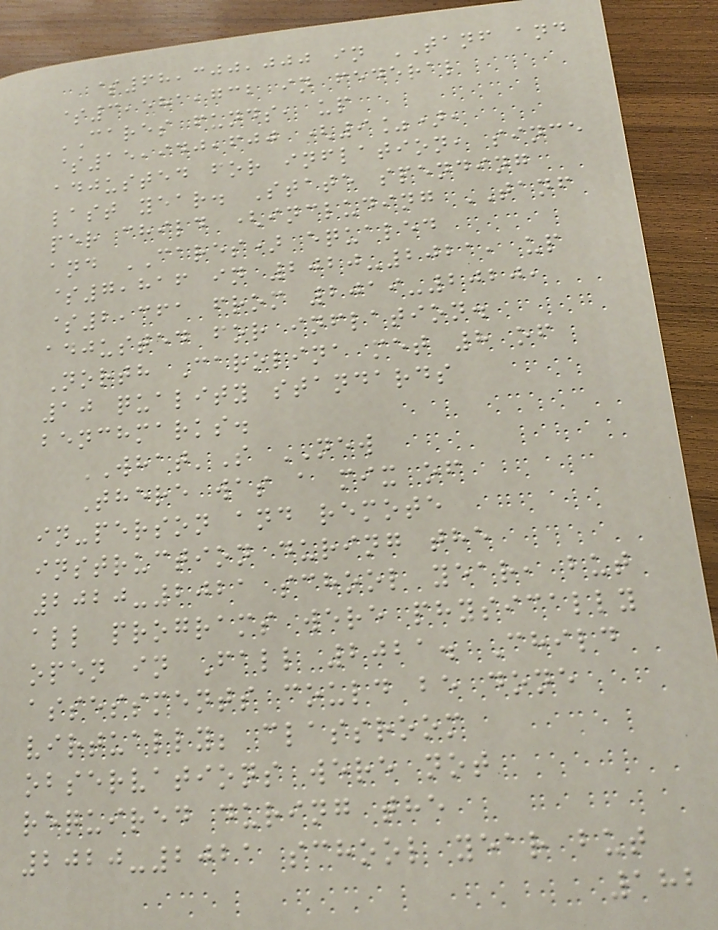$68,300,000 in TANF and
$3,581,732 in federal
CARES funds, up
$15,940,600 (9%),
adjusted for inflation, since
last year. State spending
per child (including TANF
and CARES) equaled
$7,816 in 2020-2021, up
$2,361 from 2019-2020,
adjusted for inflation.
North Carolina met 8 of
10 quality standards
benchmarks.
WHAT'S NEW
There was a mix of
in-person and remote
instruction during the
2020-2021 school year, but
all programs were physically
open in Fall 2021. Child
assessments could be done
virtually; classroom
observations were not
required during the
2020-2021 school year but
182
